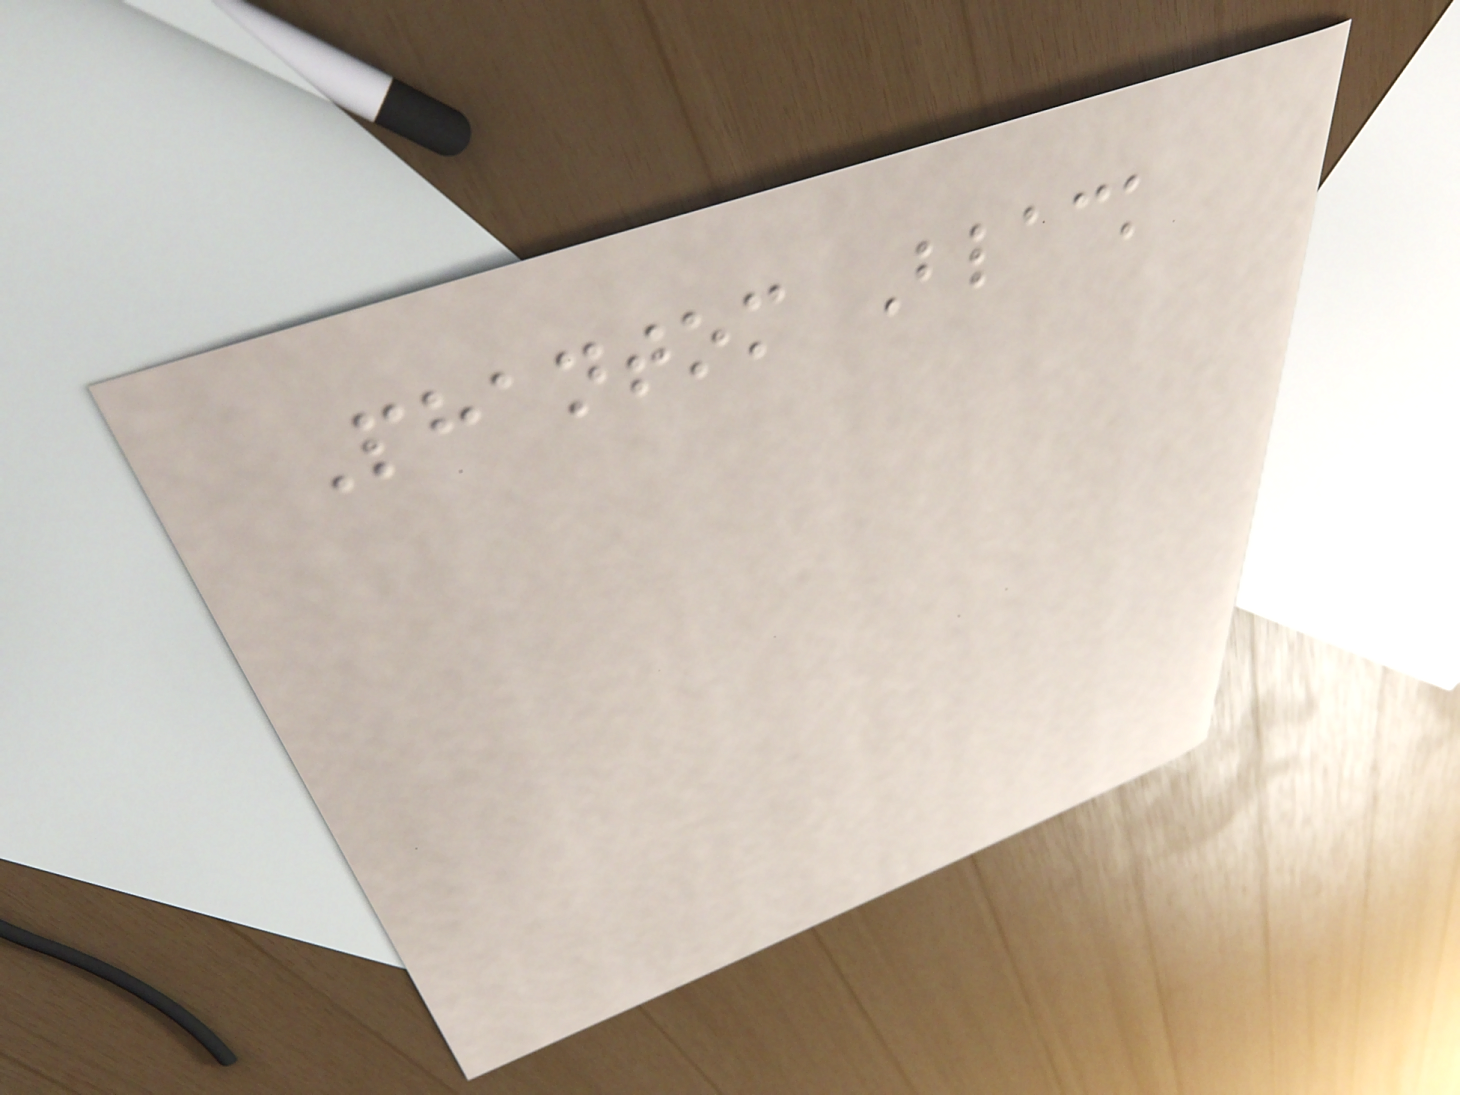Phantom Black
